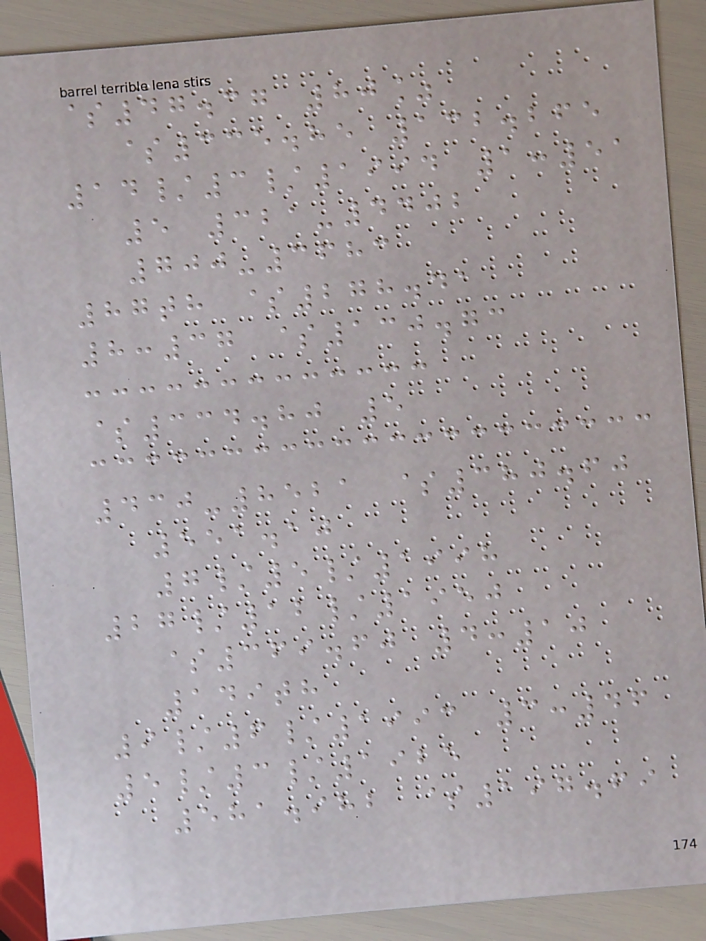$47.37 80%
$335.85 132.265
14/3/1994 1:51
5 321-4402
700-3683
87th $278.41
8:37 $130.73
$334.80 5
430-8521 $380.60
551.10
7/5/1998
27/12/1950
$369.60 4:10
149th
9/6/1993 3:46
5/3/1925
581.982 $197.69
